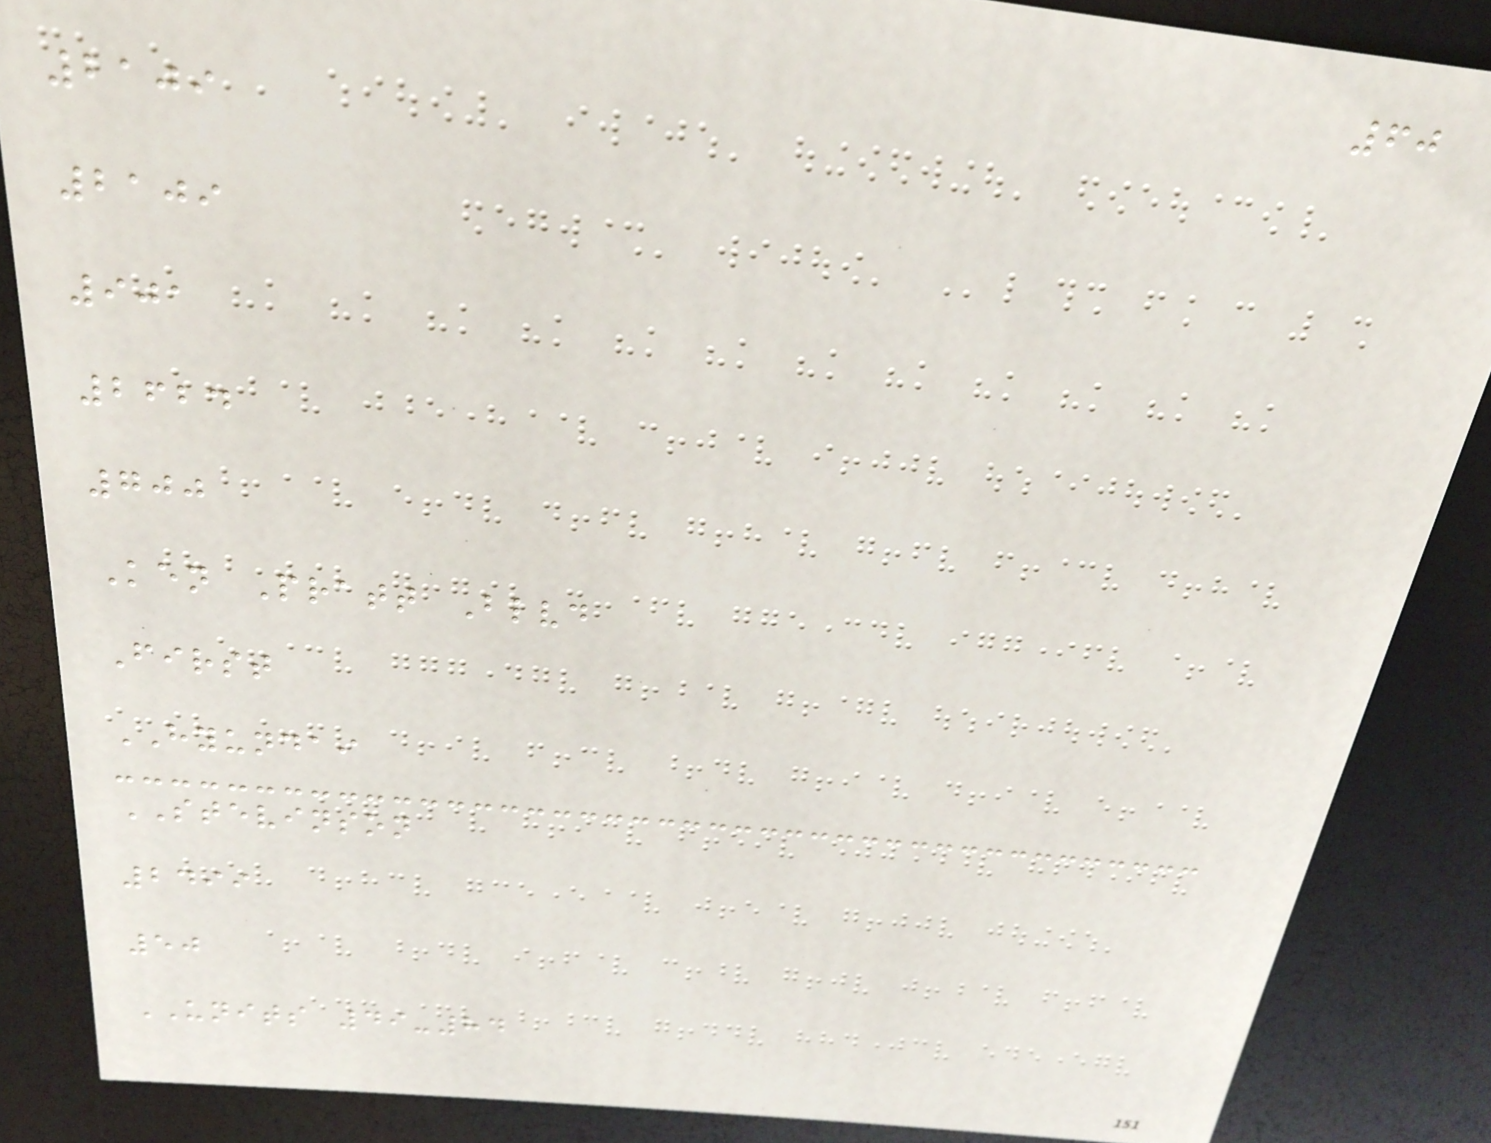60
2109
2109
901
2624
700
Ken Pratt Blvd
First
HYUNDAI
STEVINSON
2499
50
UNITS 49-84
